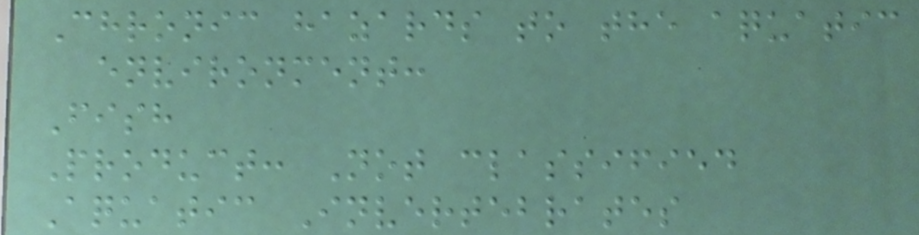Chronic hazards to the aquatic
environment:
Fish
Product: Not classified
Aquatic Invertebrates
